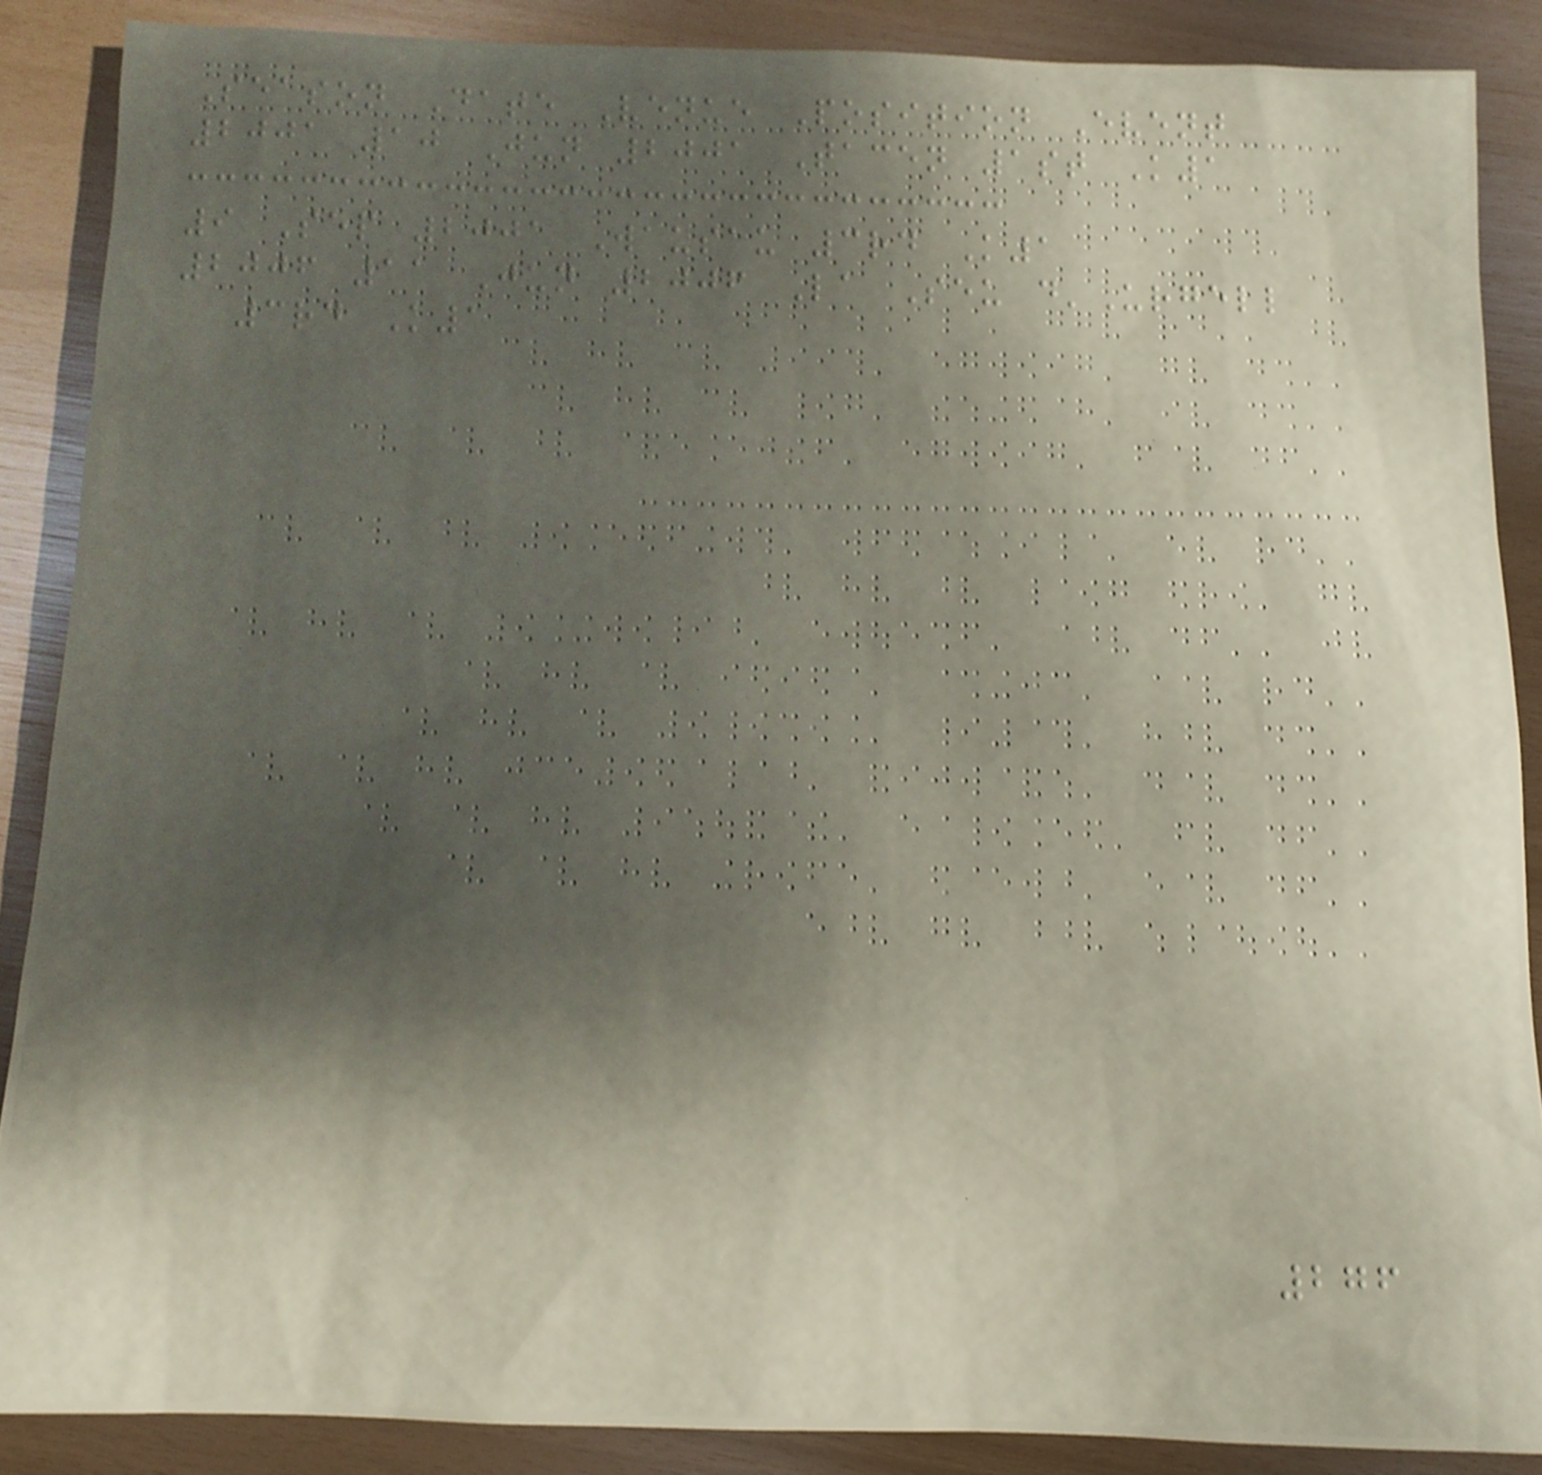Season Date Venue Position Event
2001 10 Jun 2001 Tacen 1st K1
9 Sep 2001 Wausau 3rd K1
2006 11 Jun 2006 La Seu d'Urgell
3rd K1
276
